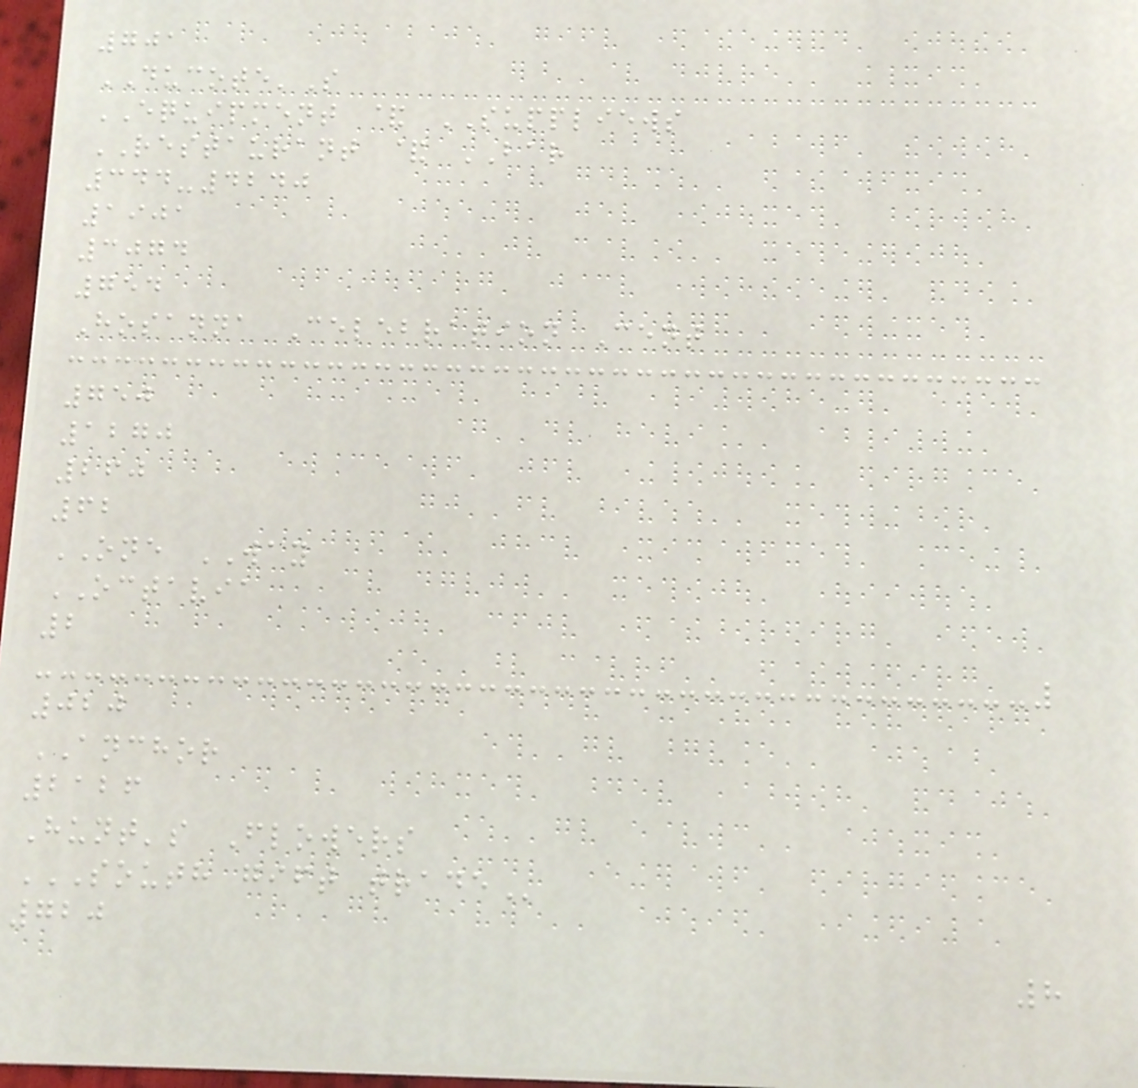701
DUCOTE'S
EQUIPMENT & SUPPLIEWS
RESTAURANT & BAR
344-4240
1901
3074
754
Hosanna Celebration Cent
750
1270
260
62
ONE WAY
OCTAVIA
2
020
ANCHOR
2126
Hunt's Flowers
SOUTH GIFT TRADE
720
8
